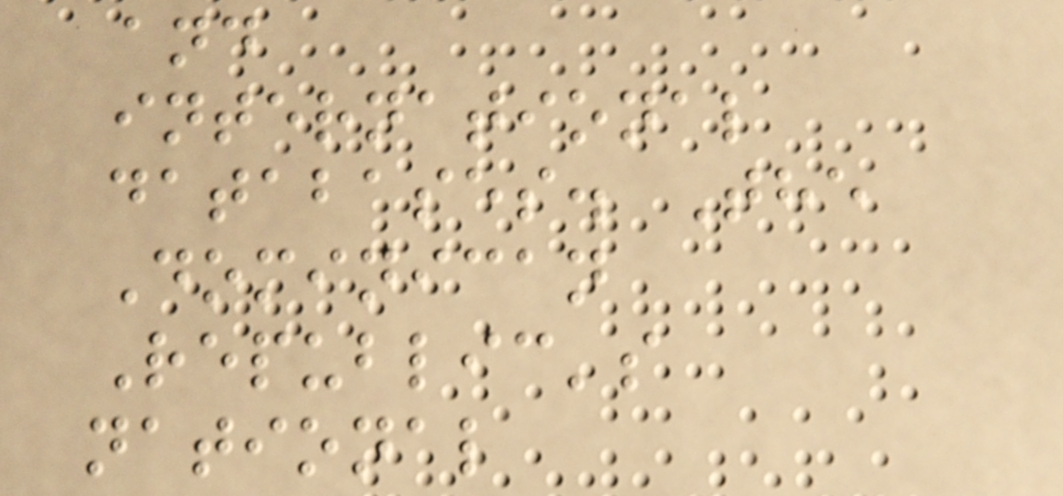and
international
databases. The
Dominican
Republic's
national
